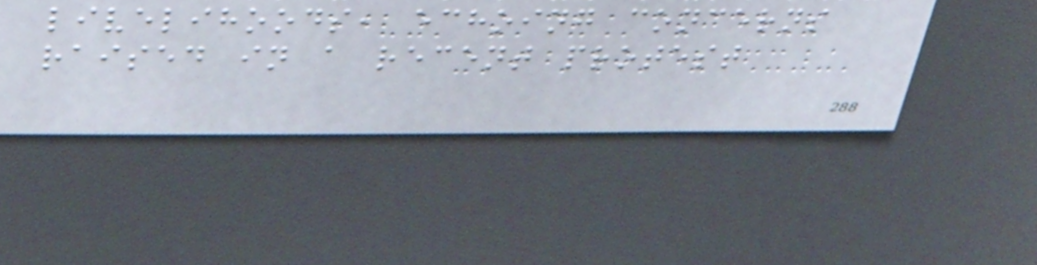livelihoods, echoing concerns
raised in a recent protest
